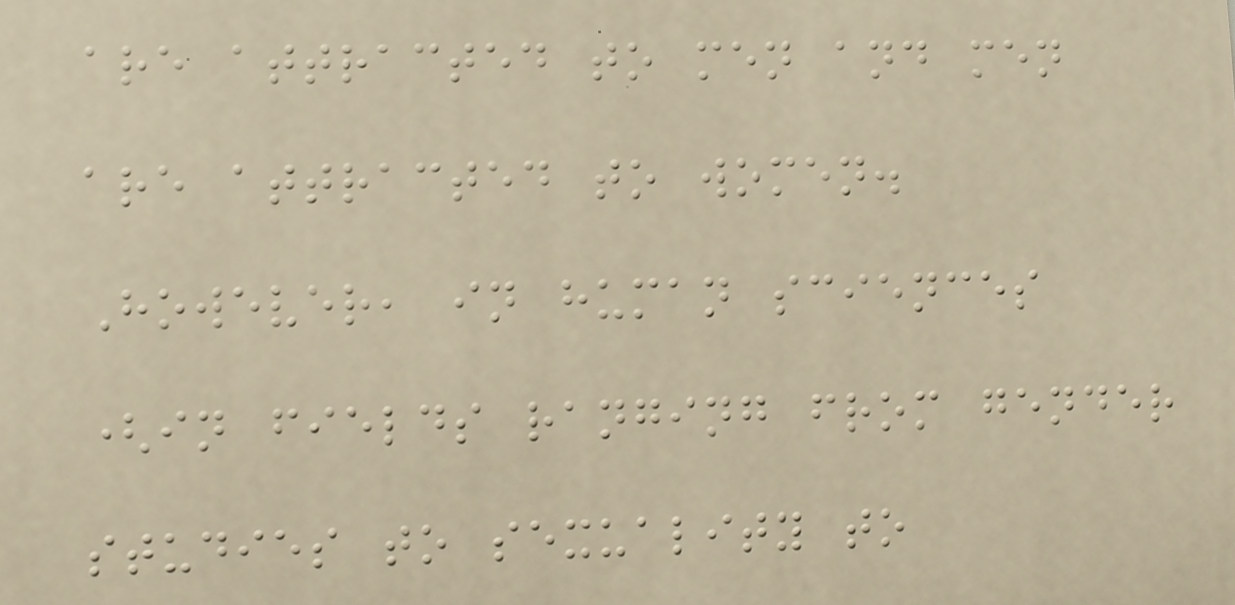are attracted to men and men
are attracted to women.
However, in human sciences
(in fields ranging from gender
studies to sexuality to
